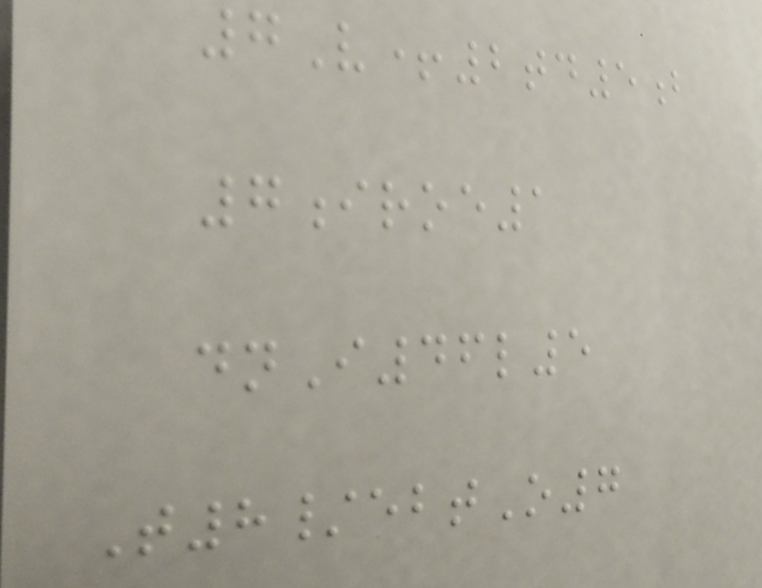7V+2td5b
7iroe1
dnI46l5
T8/ebtO7
